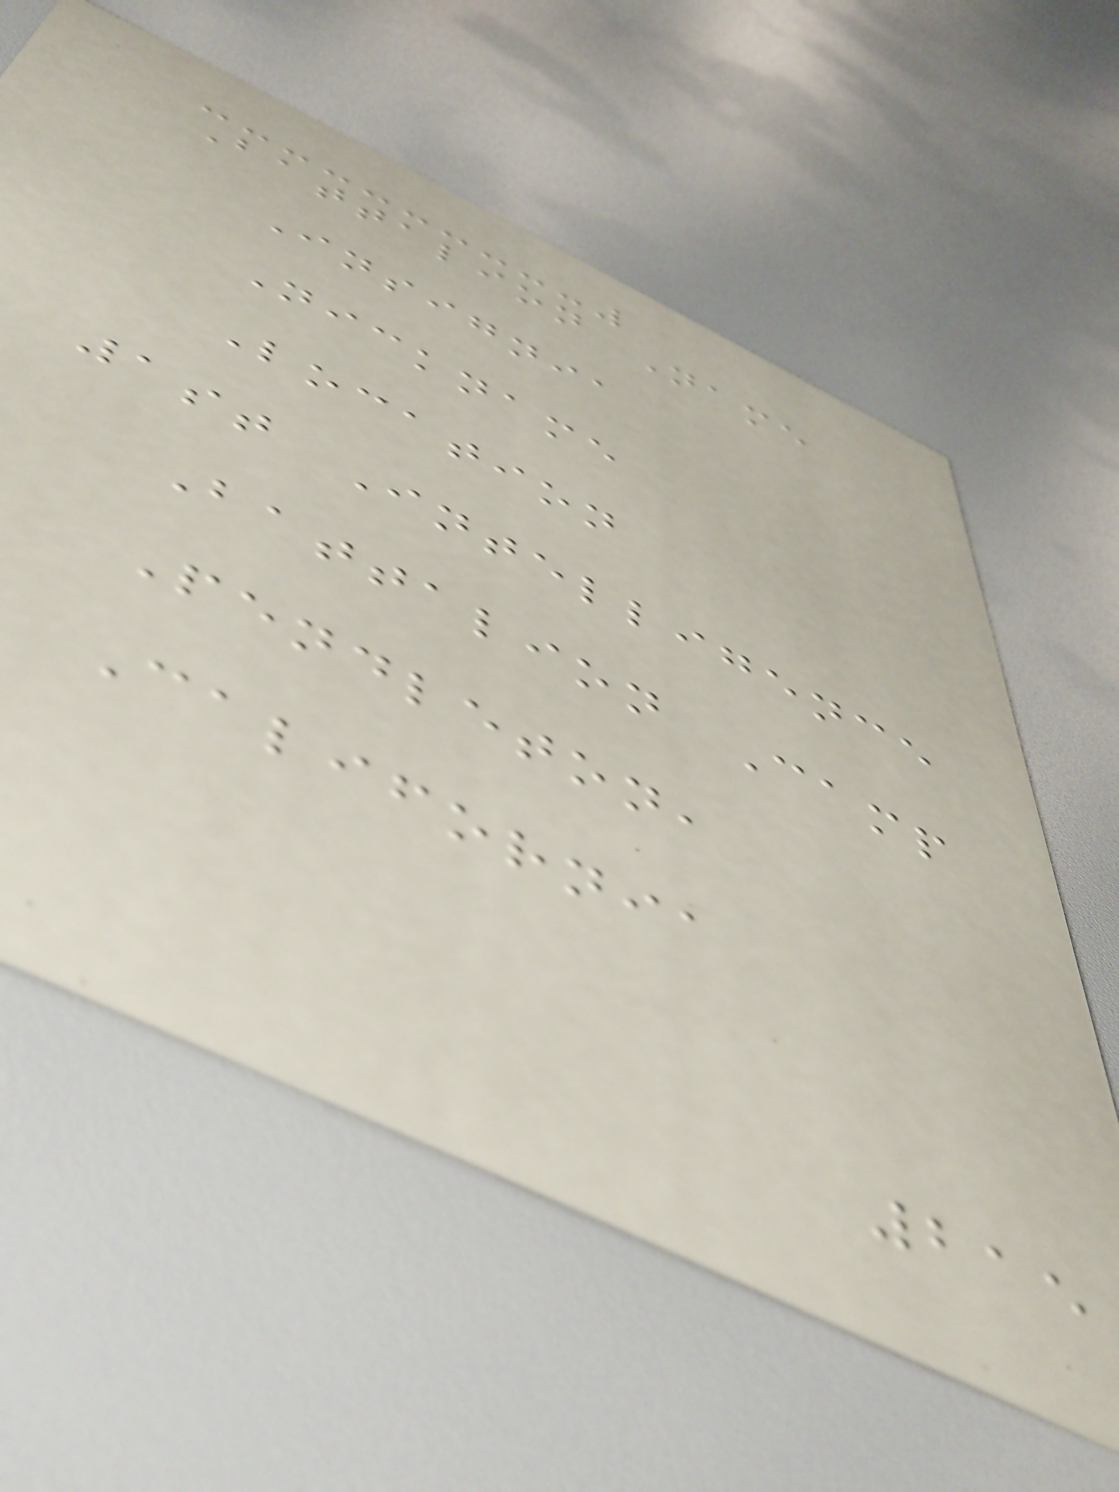Battalion Name
Insignia
Nickname
Location
1st Intelligence
Battalion Camp
Pendleton,
California
215
